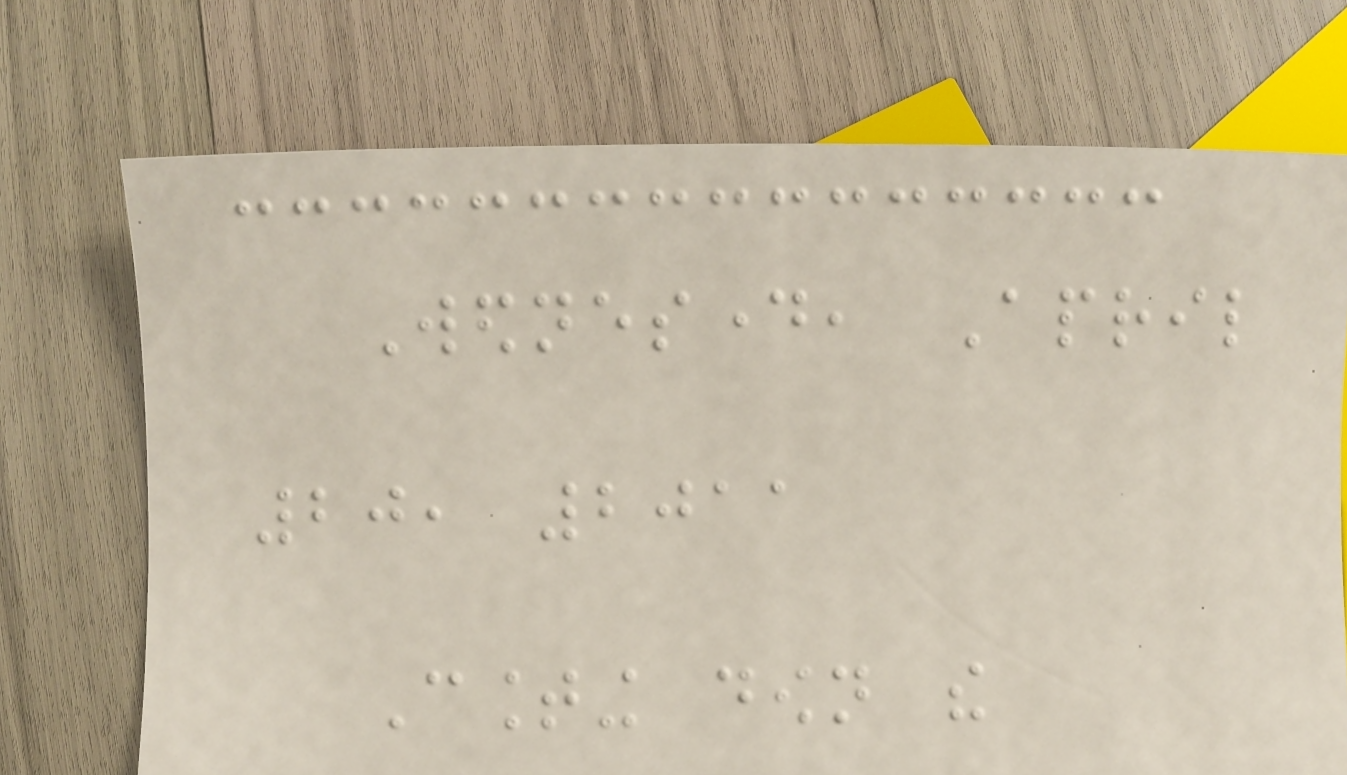Wednesday, April
20, 2011
Counting down the
